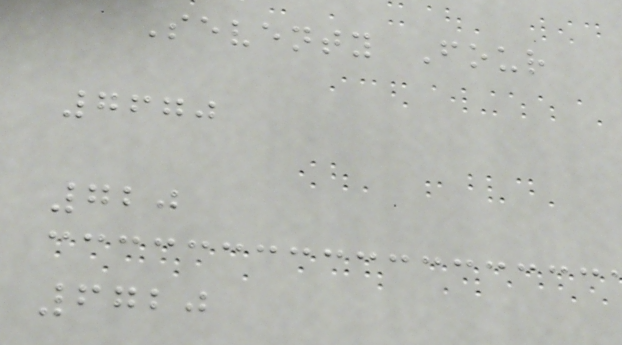Seventy Four
7670
720
6720
